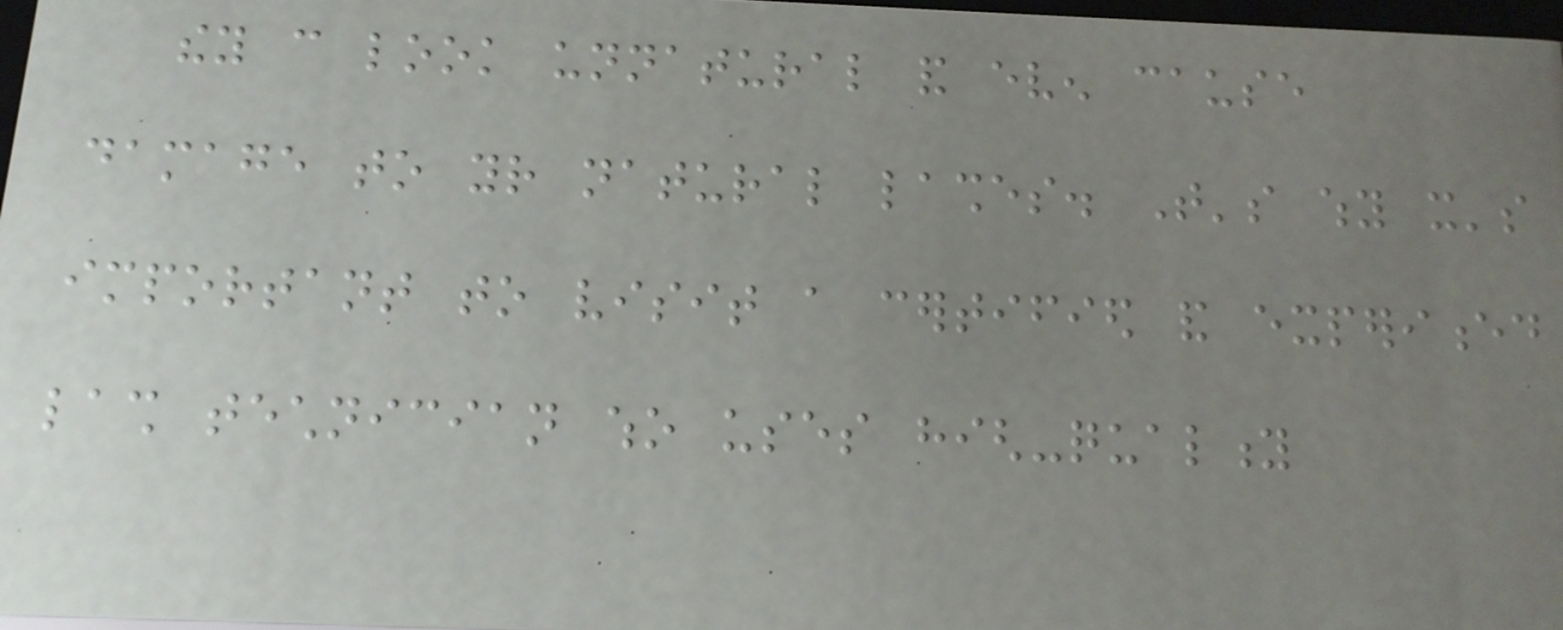they can look unnatural and even cause
damage to your natural lashes. That's why it's
important to visit a certified and experienced
lash technician who uses high-quality
